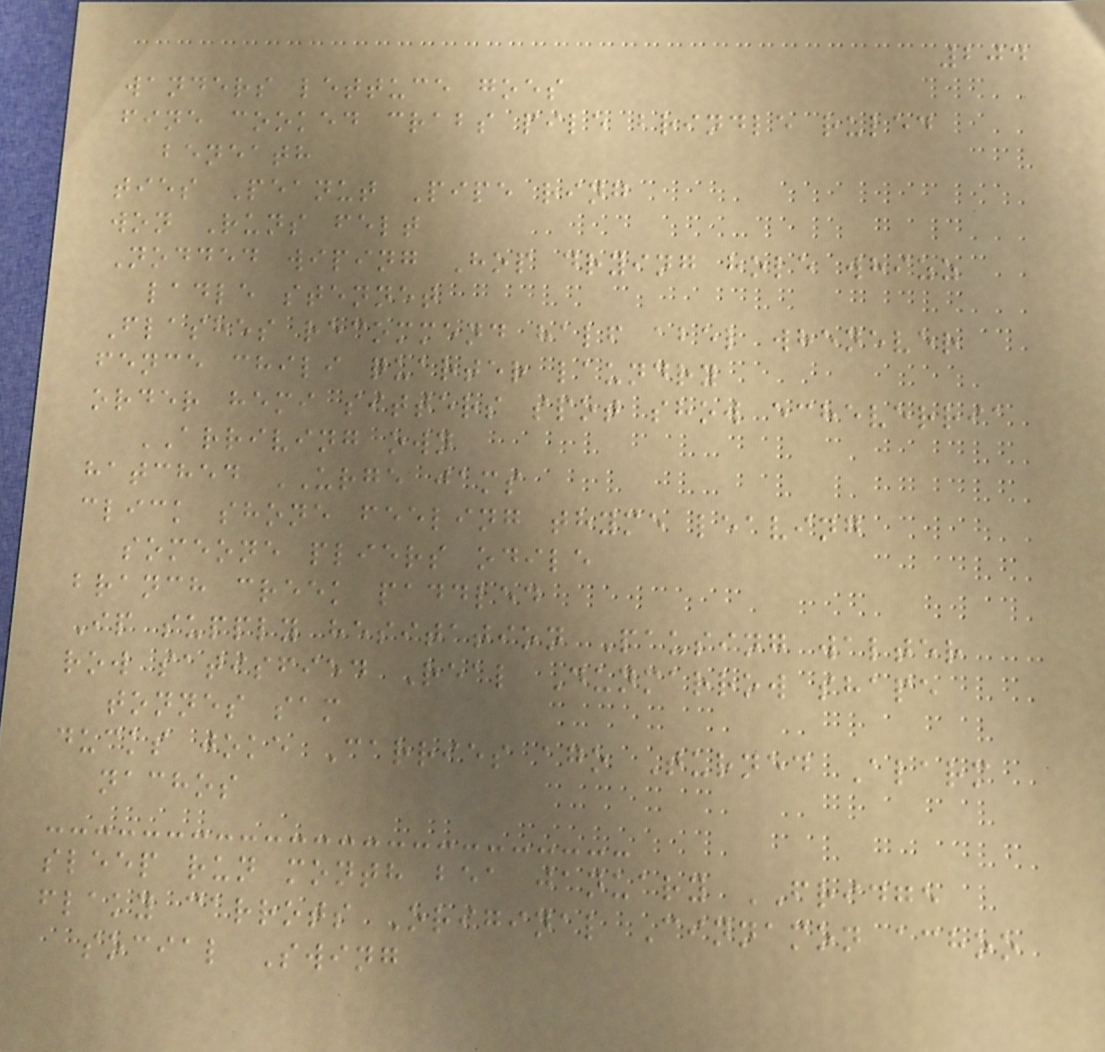204
wanders lettuce goes
fine cooked crabs pile brindle ruled
beneath
ties Peanut Pipe ring
won Runs felt
Nodded wiping Hop drying hole whizz
ladle stennet
Flashes recommend half abel whenever
fence chili quarter laundry
order hemi sitters spot show echeverria
ARRIVING own
hatched URGE jams
click shone feeling thyme leaving
someone pliers odile
branch creek paddled
Ip supply hesitation Pausing walter
row satisfied Real Dunmarrow shape
tonnes sam
ducks joke Carries ago Turned Alarm
nachos
sleep run month bea january FRIDGE
flaky carrots Original Cinnamon achoo
social Swing
